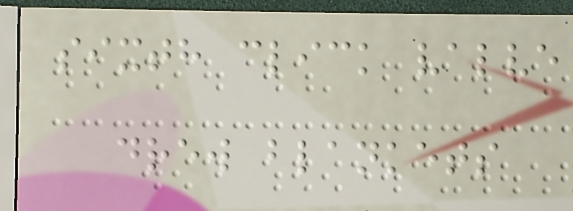sixth click valve
drew blankets
